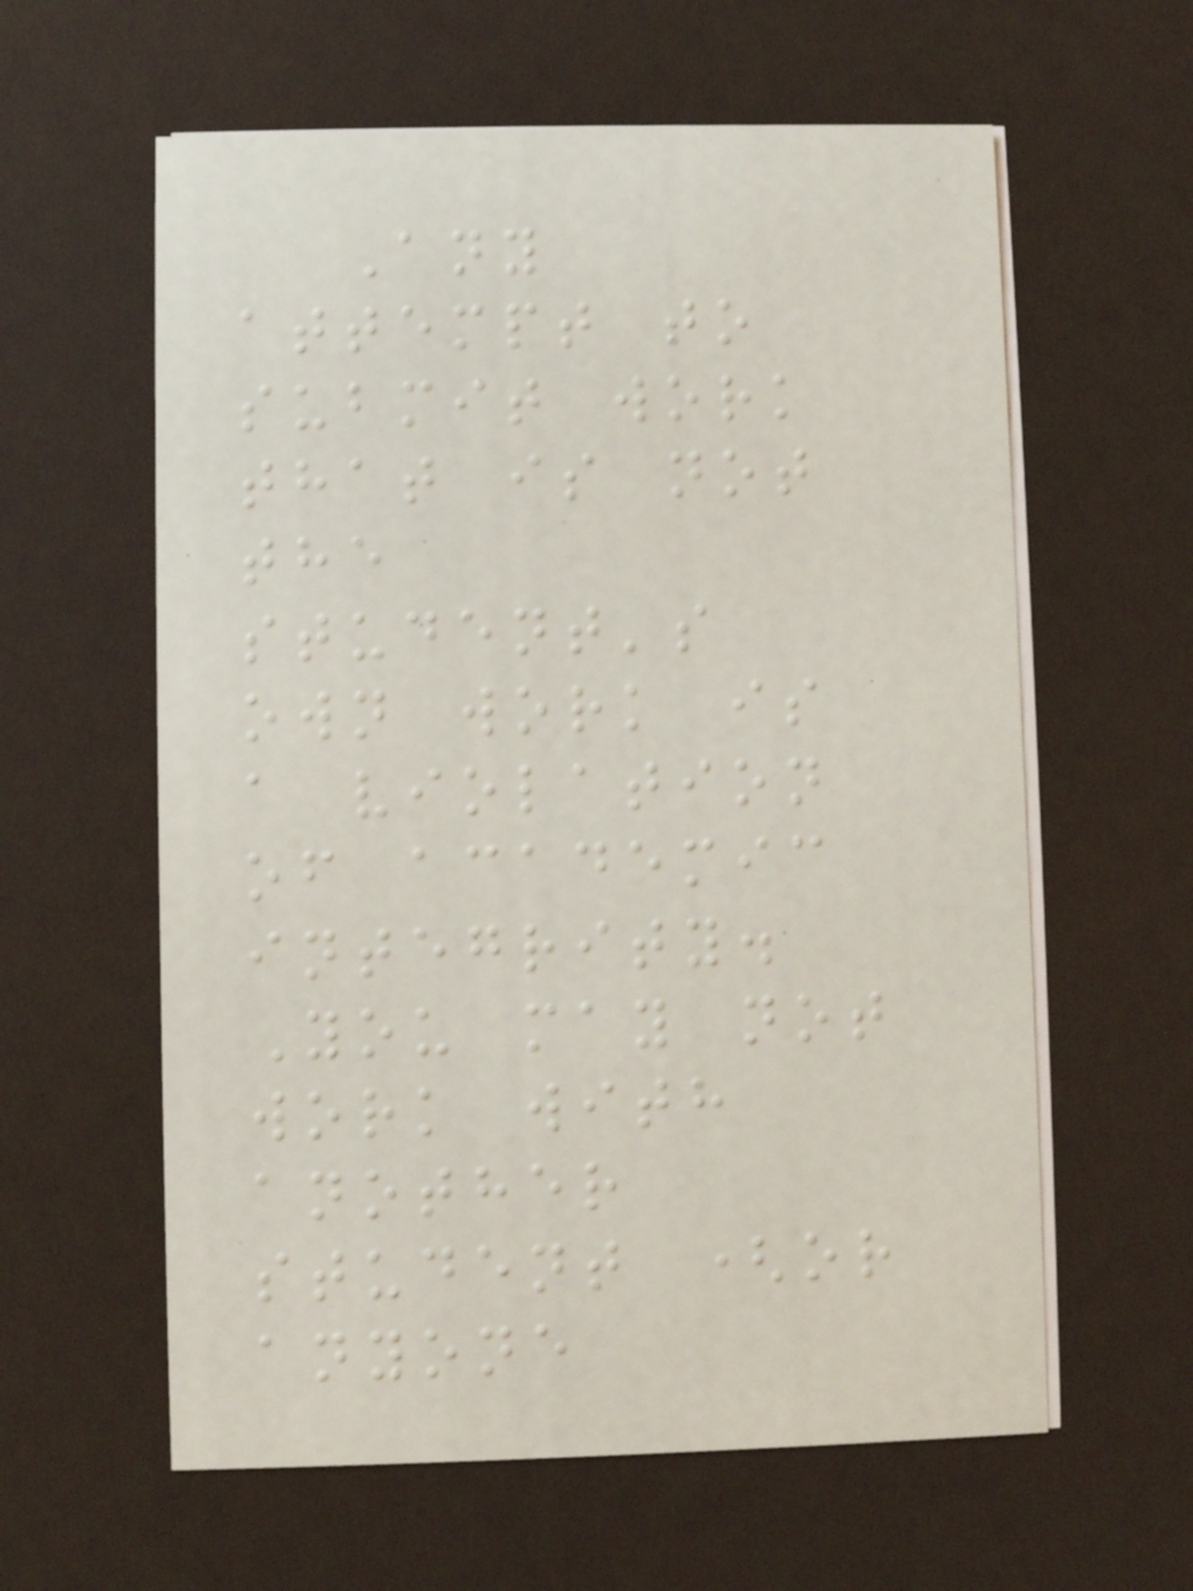Any
attempt to
submit work
that is not
the
student's
own work is
a violation
of academic
integrity.
You may not
work with
another
student (or
anyone
